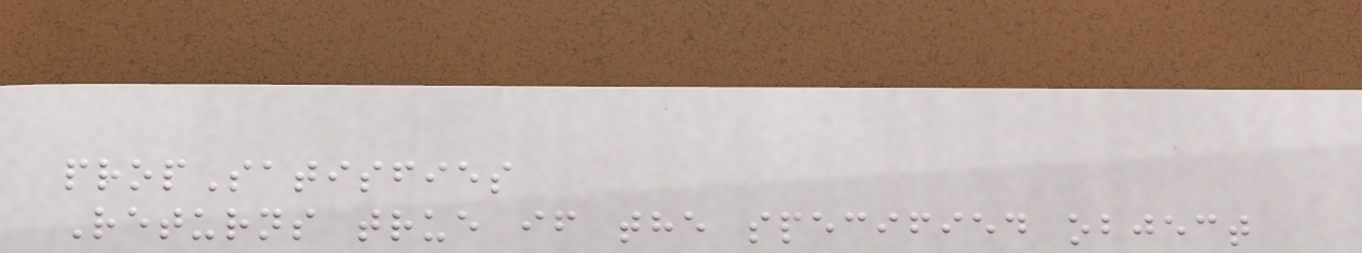propSatisfies
Returns true if the specified object
